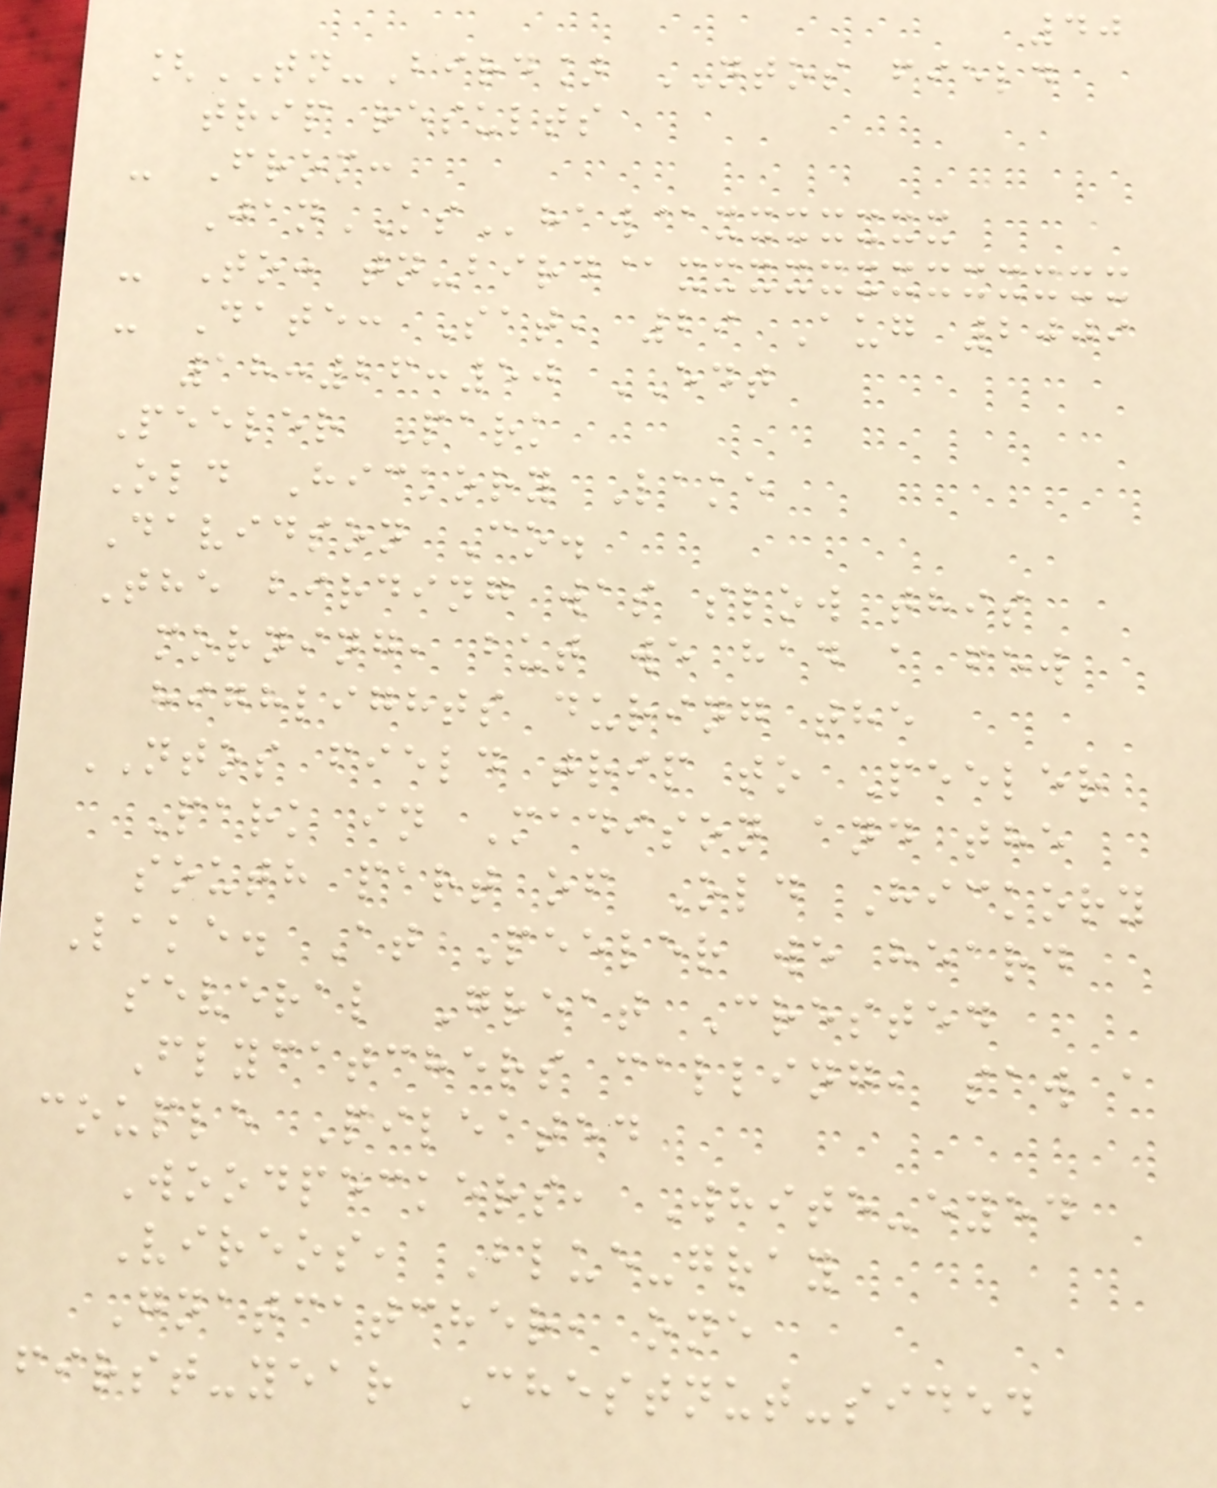40
[TN-Bird] NTOS field
trip results
- From:
JanKShaw@xxxxxxx
- To: tn-bird@xxxxxxxxxxxxx
- Date: Sat, 29 Aug 2009
18:26:50 EDT
Peeler Park
Old Hickory Lake
Davidson Co.
The birding was slow this
morning, but we had a few
highlights during the
NTOS field trip to Peeler
Park in Madison and the
south part of Old Hickory
Lake. At Peeler we heard
several Great Crested
Flycatchers calling, saw a
couple Pileated
Woodpeckers, White-eyed
Vireos, Blue-gray
Gnatcatcher, one
first-year Chestnut-sided
